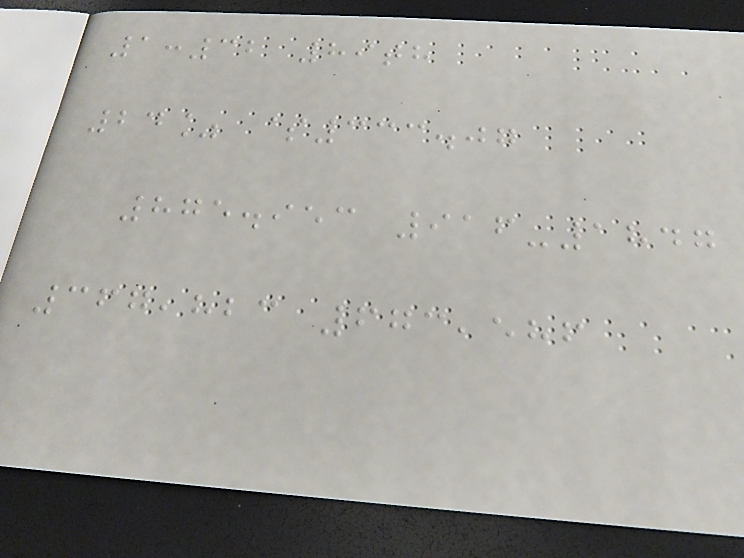1:32 89th
24% $333.07
875.953 916-1847
367,823 673,586
